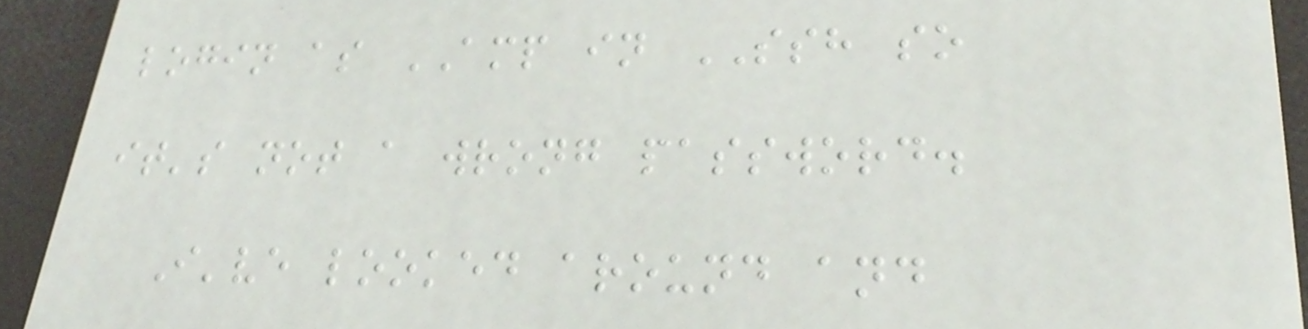login as AMP in SSH so
it's not a wrong password.
I've looked around and
